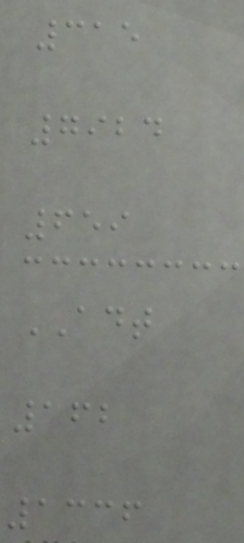315
7924
659
ADT
162
1336
